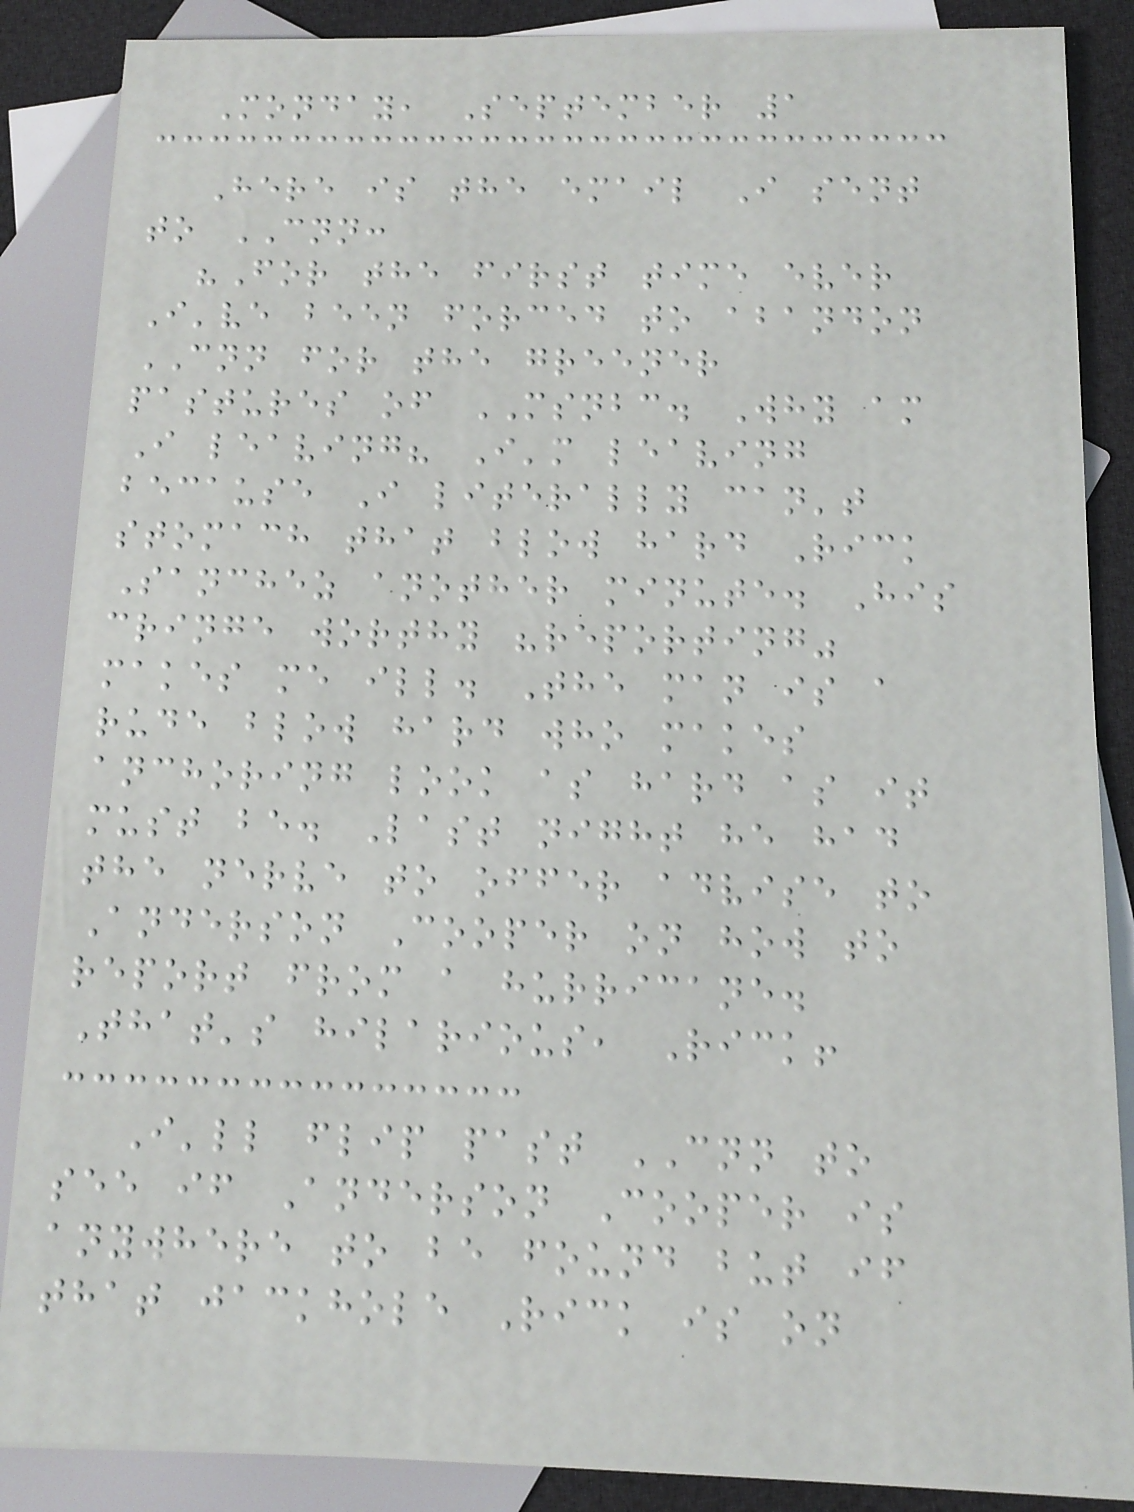Monday, September 1
Here is the email I sent
to CNN:
"For the first time ever
I've been forced to abandon
CNN for the greener
pastures of MSNBC. Why am
I leaving? I'm leaving
because I literally can't
stomach that blow hard Rick
Sanchez another minute. His
cringe worthy "reporting"
makes me ill. The man is a
rude blow hard who makes
anchoring look as hard as it
must be. Last night he had
the nerve to offer advise to
Anderson Cooper on how to
report from a hurricane.
That's hilarious, Rick!
I'll flip past CNN to
see if Anderson Cooper is
anywhere to be found but if
that jackhole Rick is on
